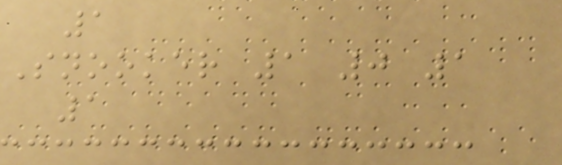1
Snooker 1 0 1
1
